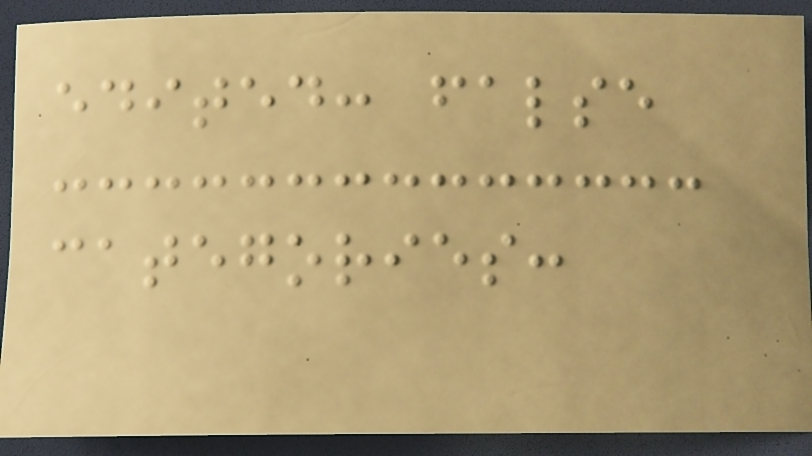edited: false
categories:
